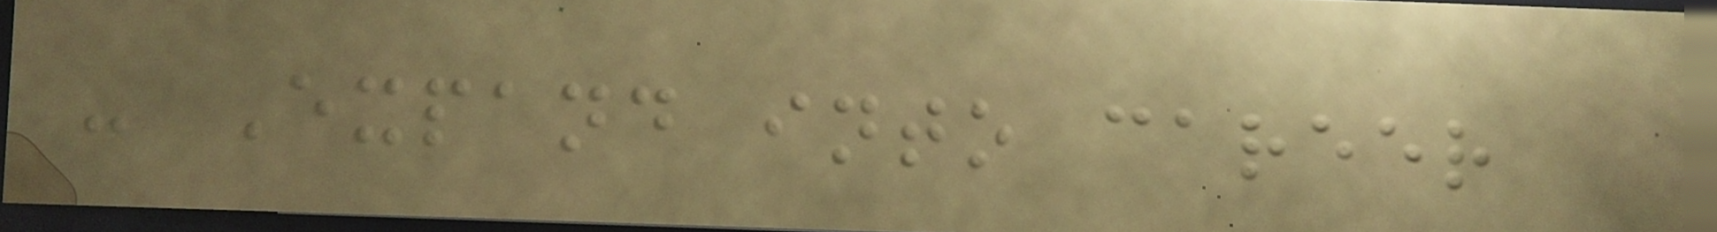- Expand into career
